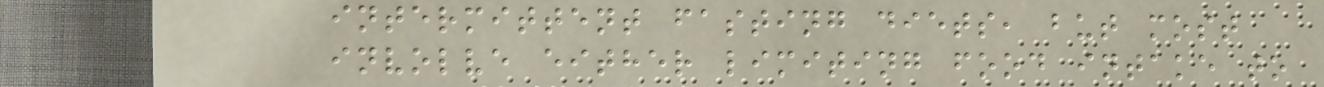intermittent fasting diets, but most
involve either limiting food intake to
